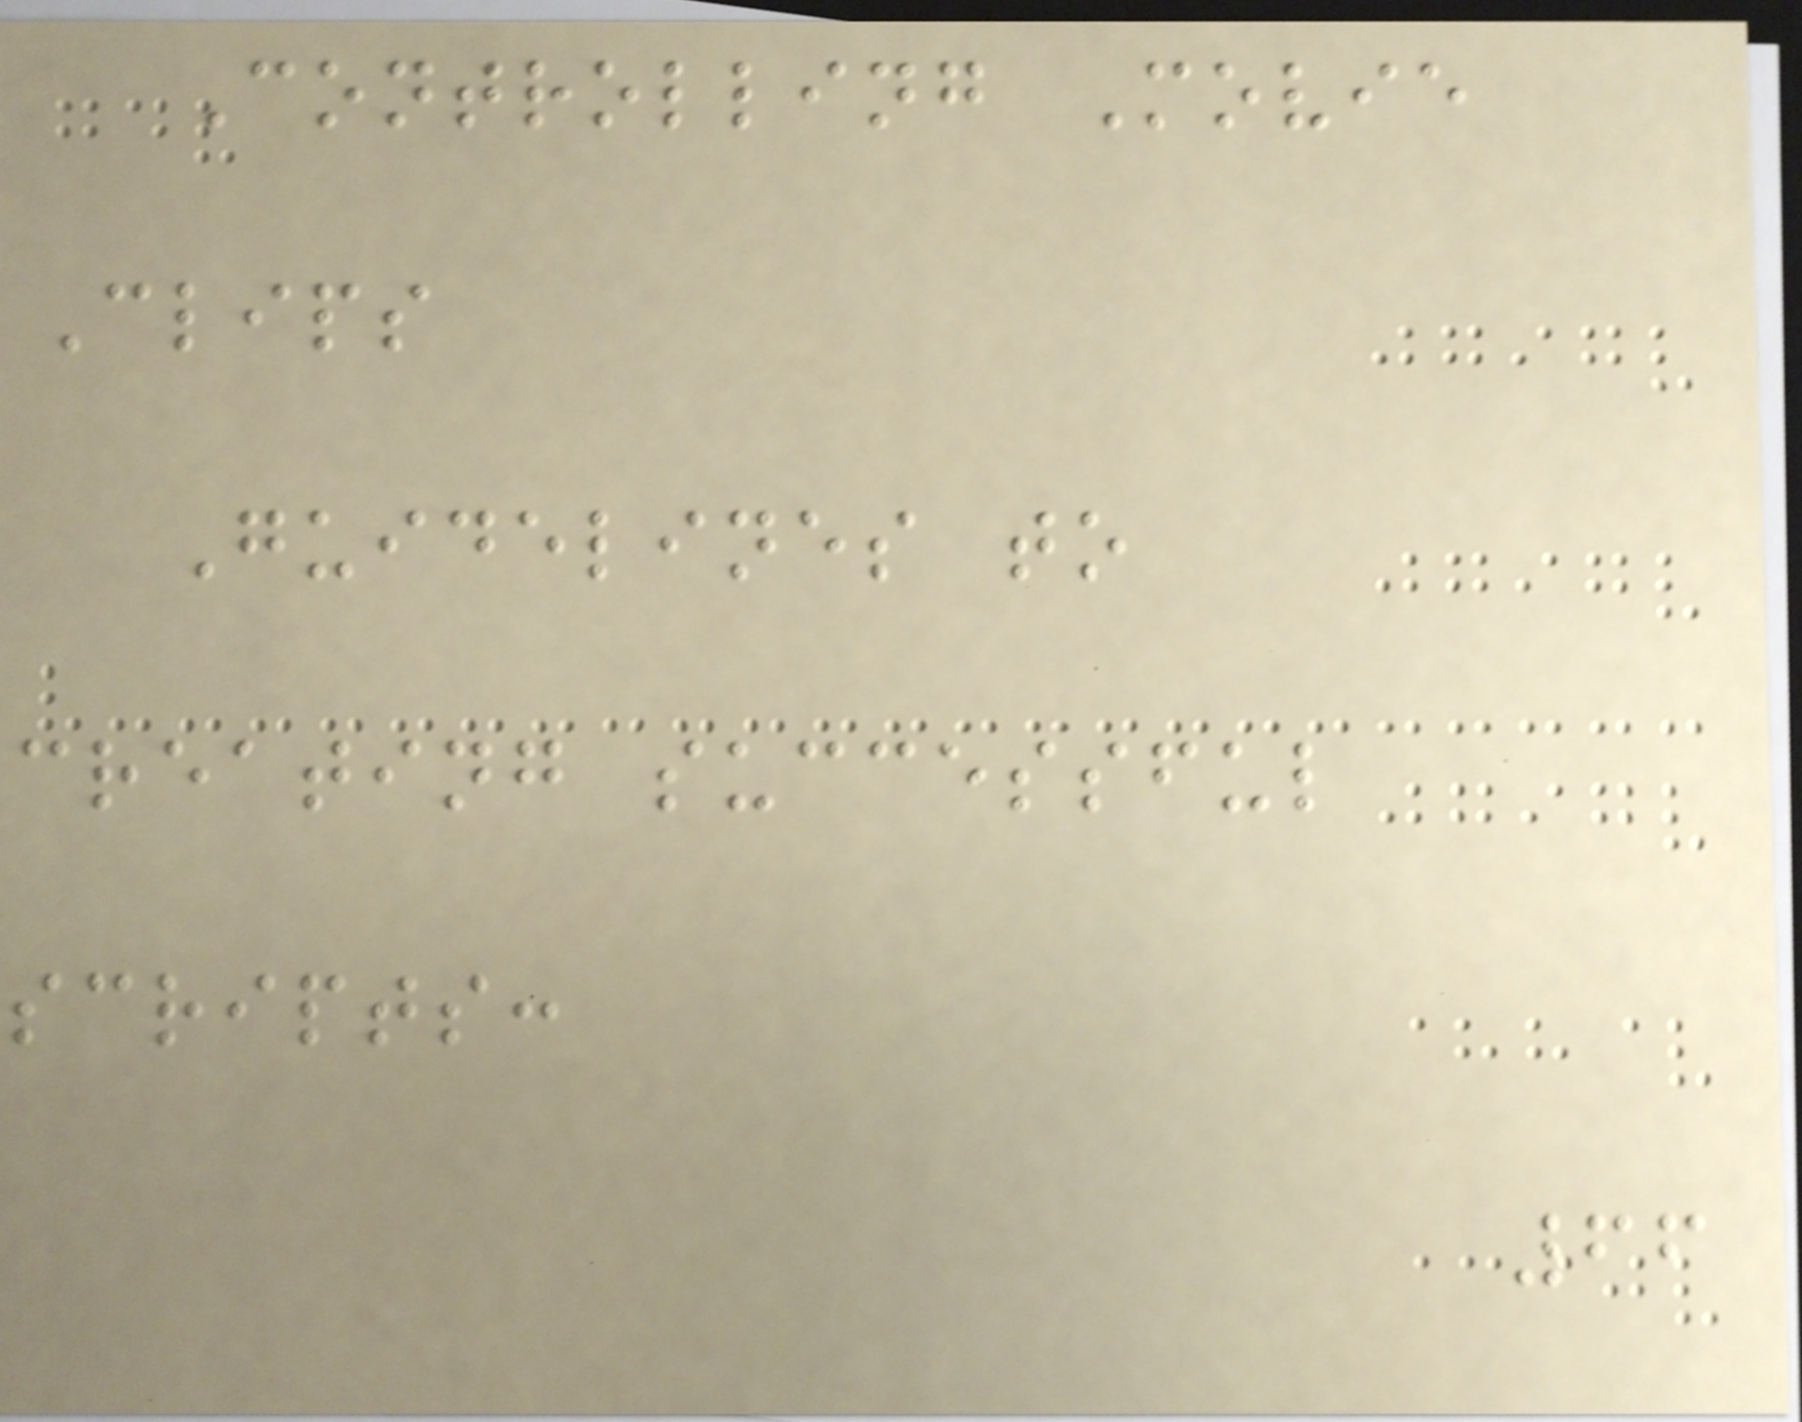Controlling Movie
Clips
Guidelines to
creating successful
scripts:
66
